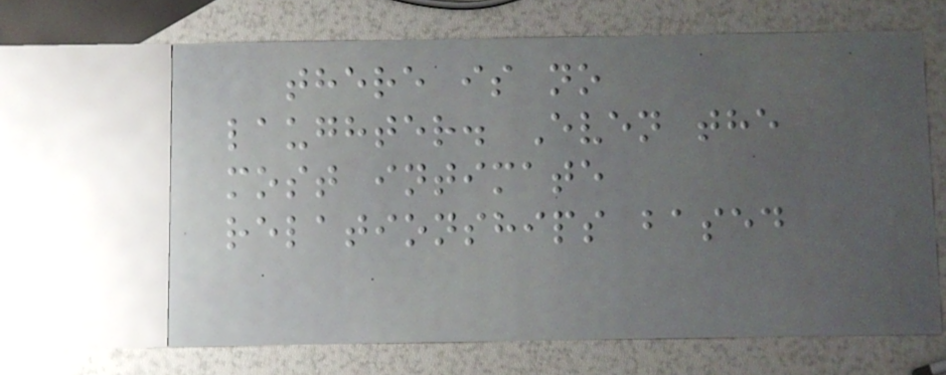there is no
laughter. Even the
most intimate
relationships based
